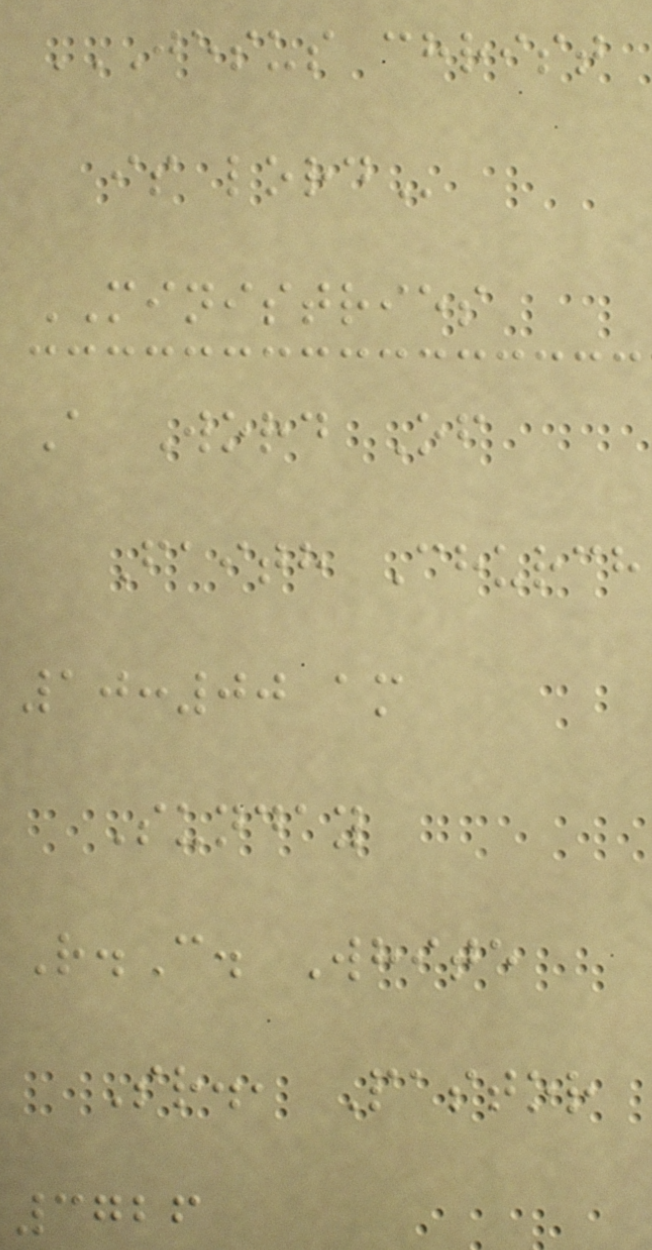JESUS CHRIST
IS LORD
MINISTRIES
A Word Of
Faith Church
10:00 am
Sunday
R.C. White
Sr., Pastor
3726
